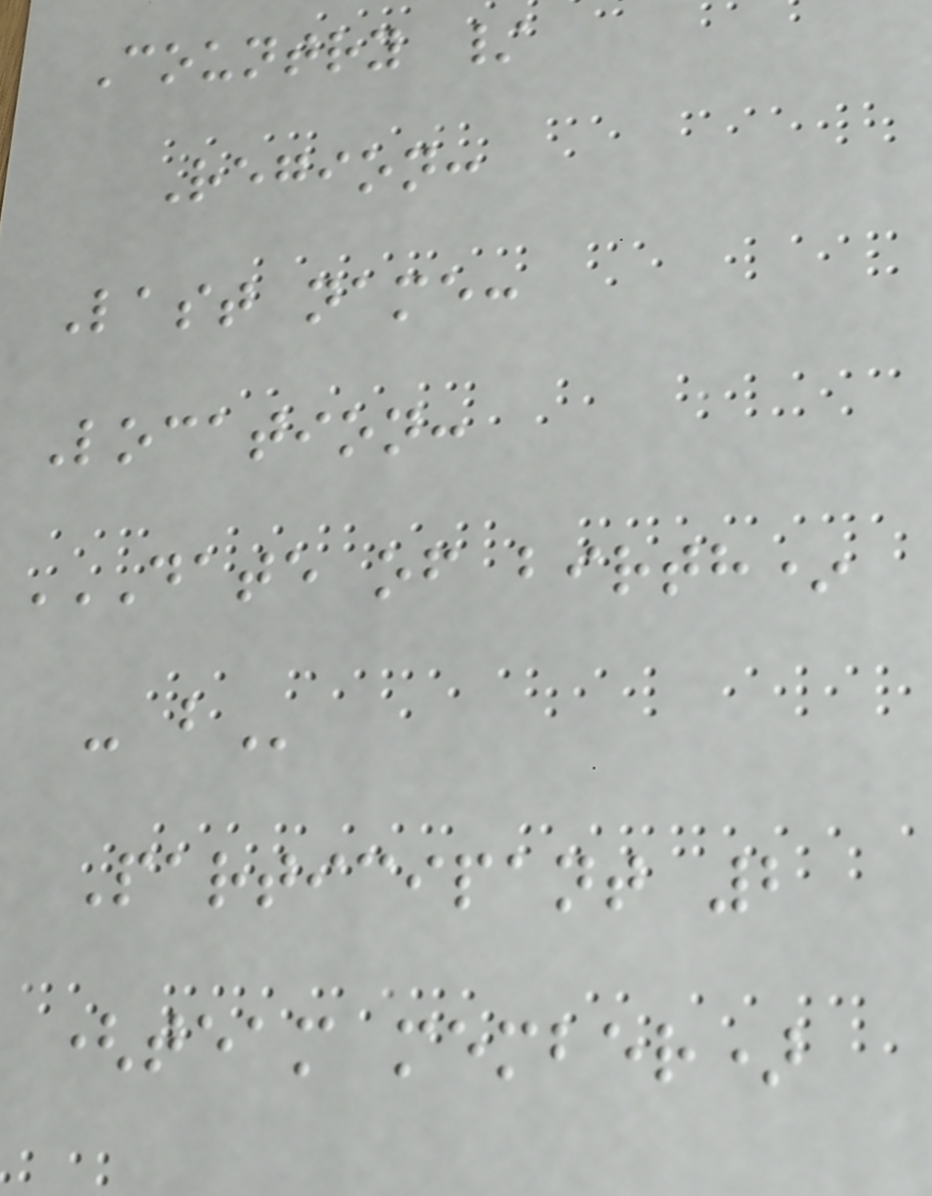Country /
Region:
Last name:
Location:
DATE OF BIRTH*
- B
Participant 2
(team member)
